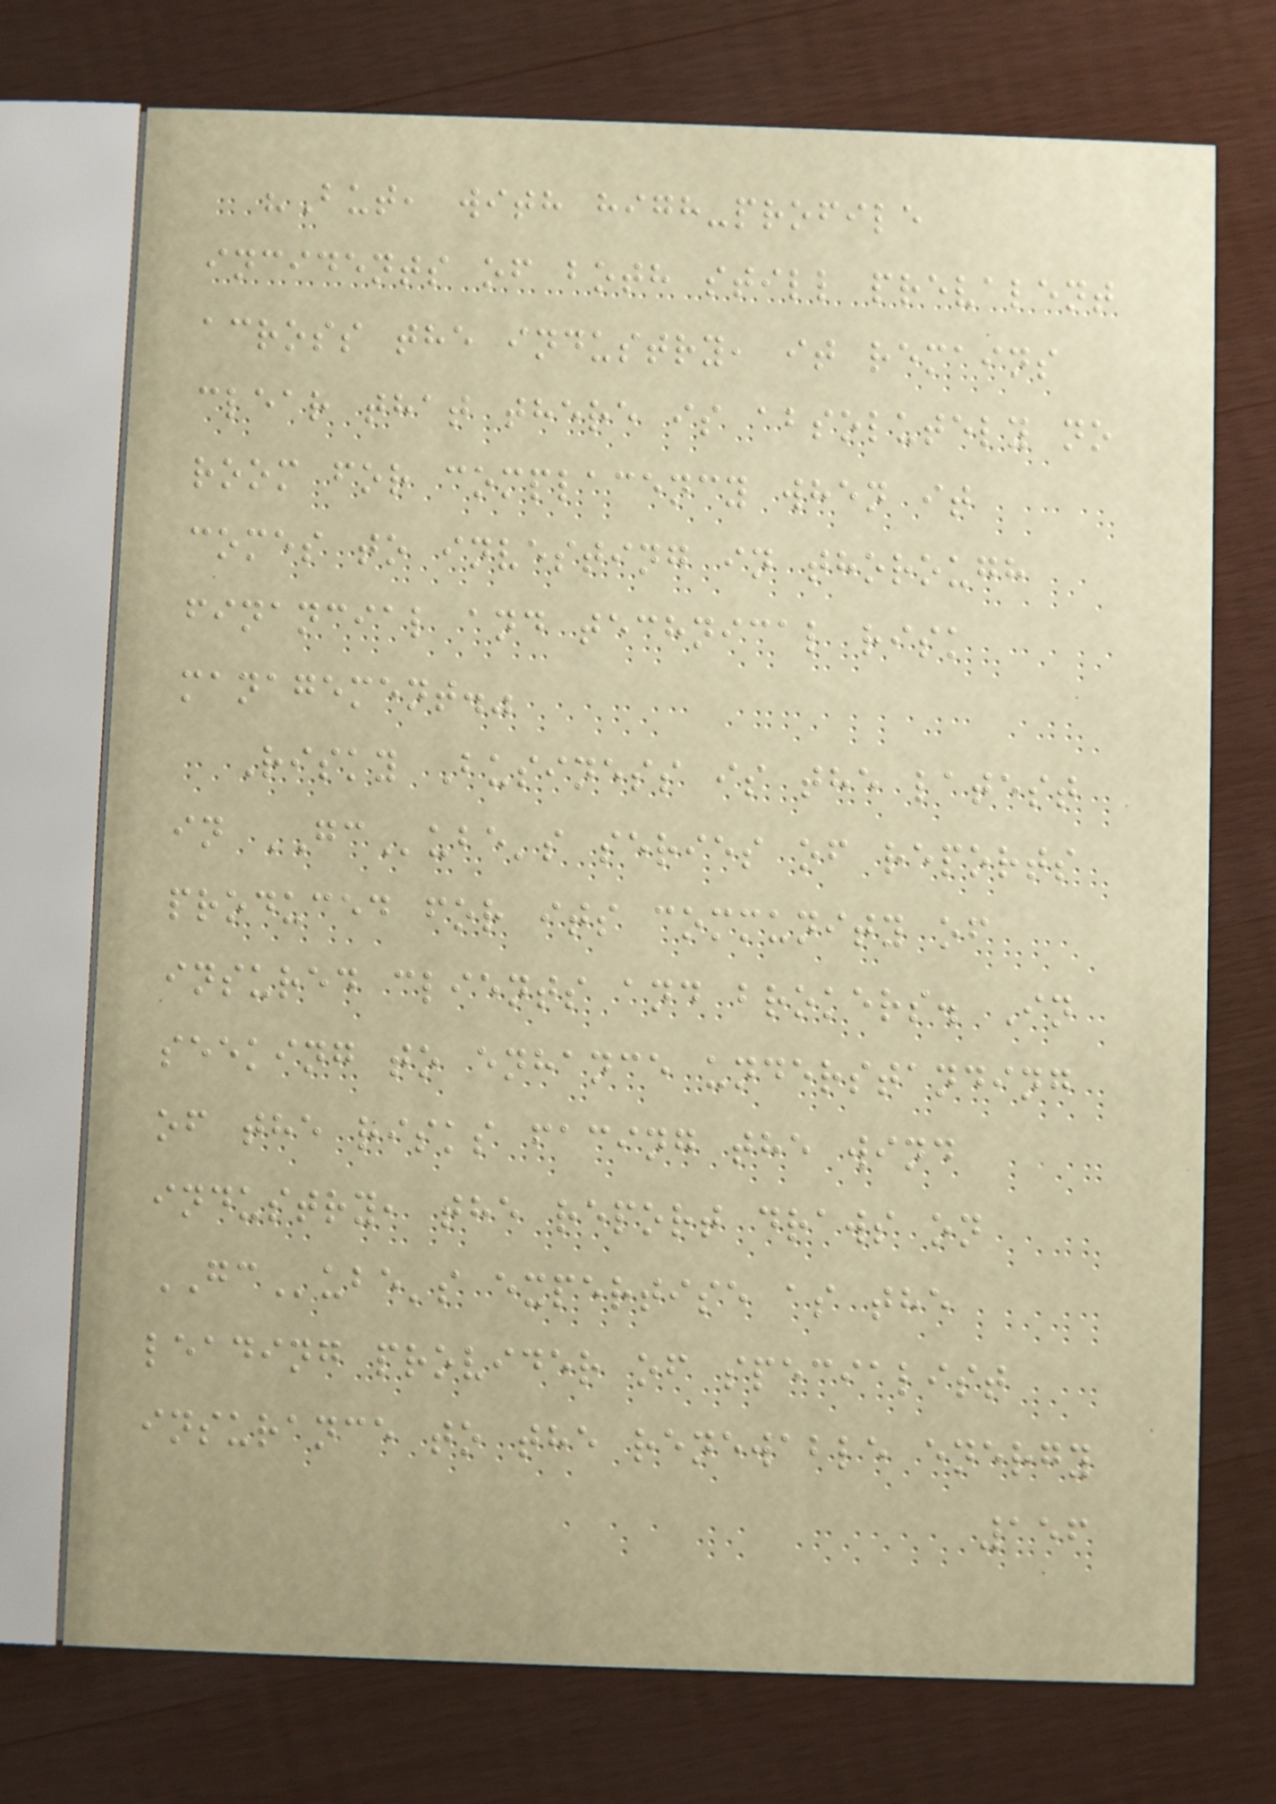"But, with high-profile
incidents of both still prevalent
across the industry, it remains
clear that there is absolutely no
room for complacency when it
comes to investing in thorough
financial and technical risk
management."
Risky Business is the latest
in GCube's series of reports
produced for its community of
insured clients and brokers. In
seeking to enhance understanding
of the risks facing the wind
industry, the report draws on
GCube's expertise as the
leading provider of specialist
insurance to the renewable energy
156
